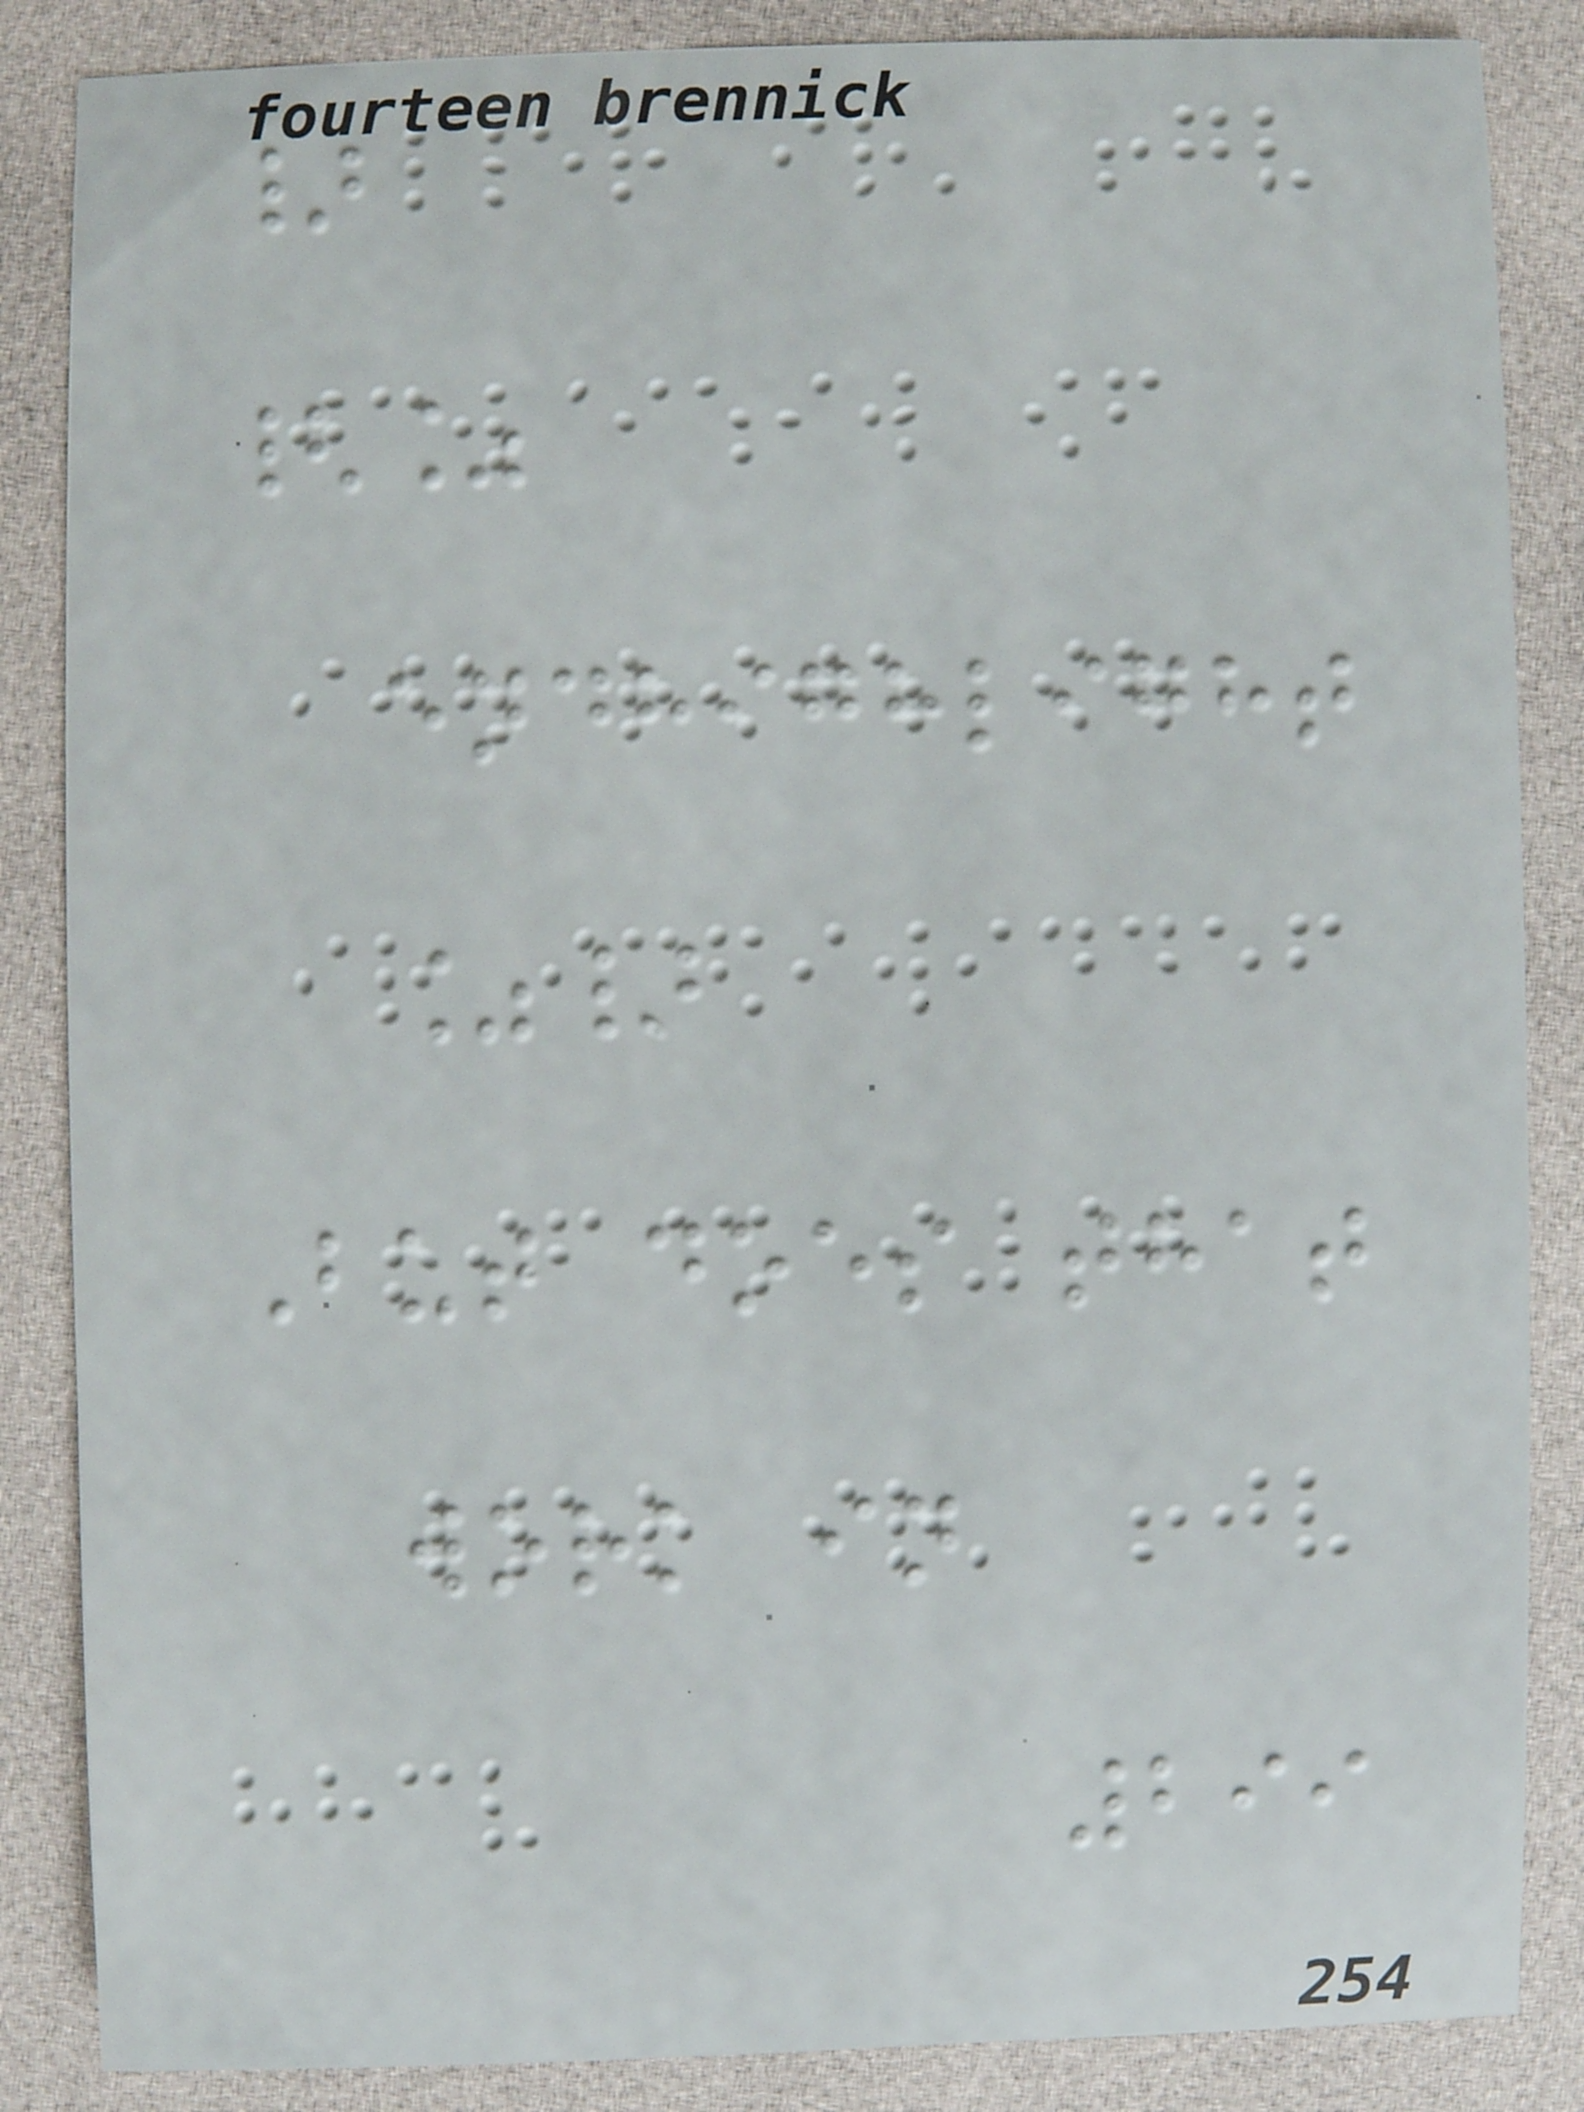}
{%
endhighlight
%}
But does that
work in
299
